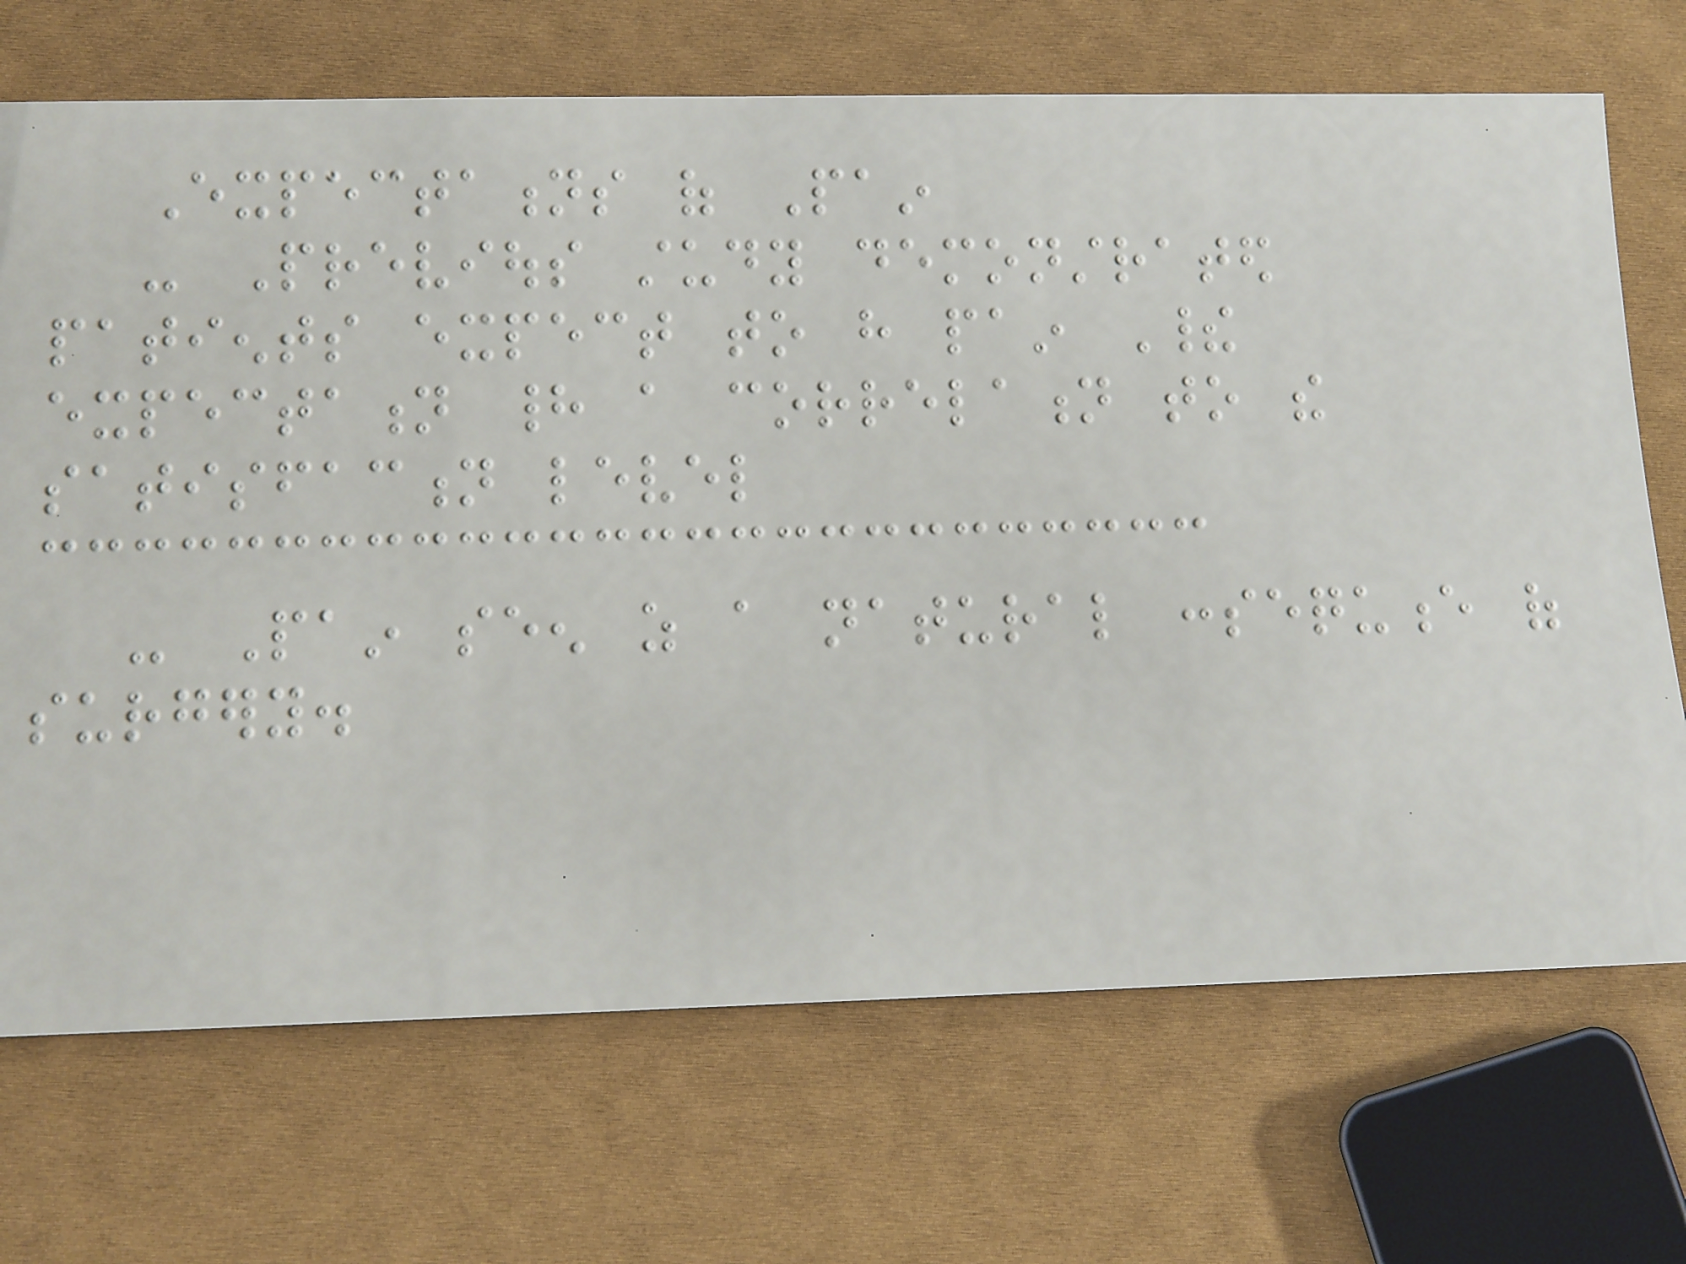Expectations of Pain
- Previous study demonstrated
patients expect to have pain Their
expectation had a correlation to the
satisfaction level
- Pain seen as a natural consequence of
surgery.
